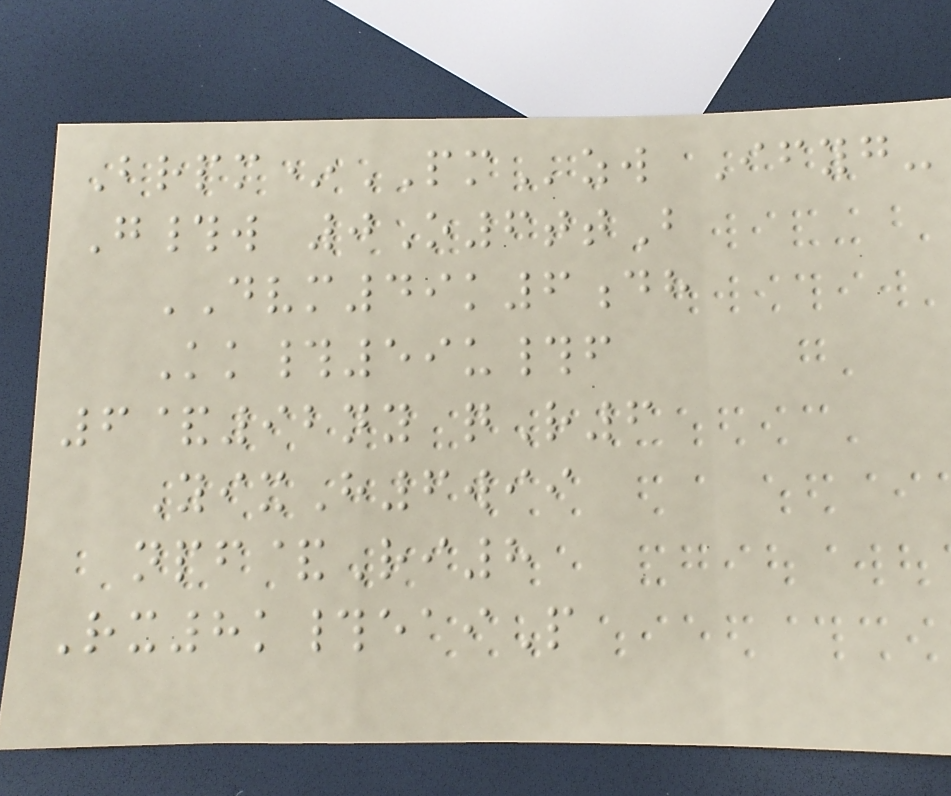Brpm*PMzw Ifyg-
G#w 0O6ttB
DVM49k6dh
Kk#59u#f
6&92ny qR6
YixH6wii
npf&Ri8
Rx8k#eaiP
